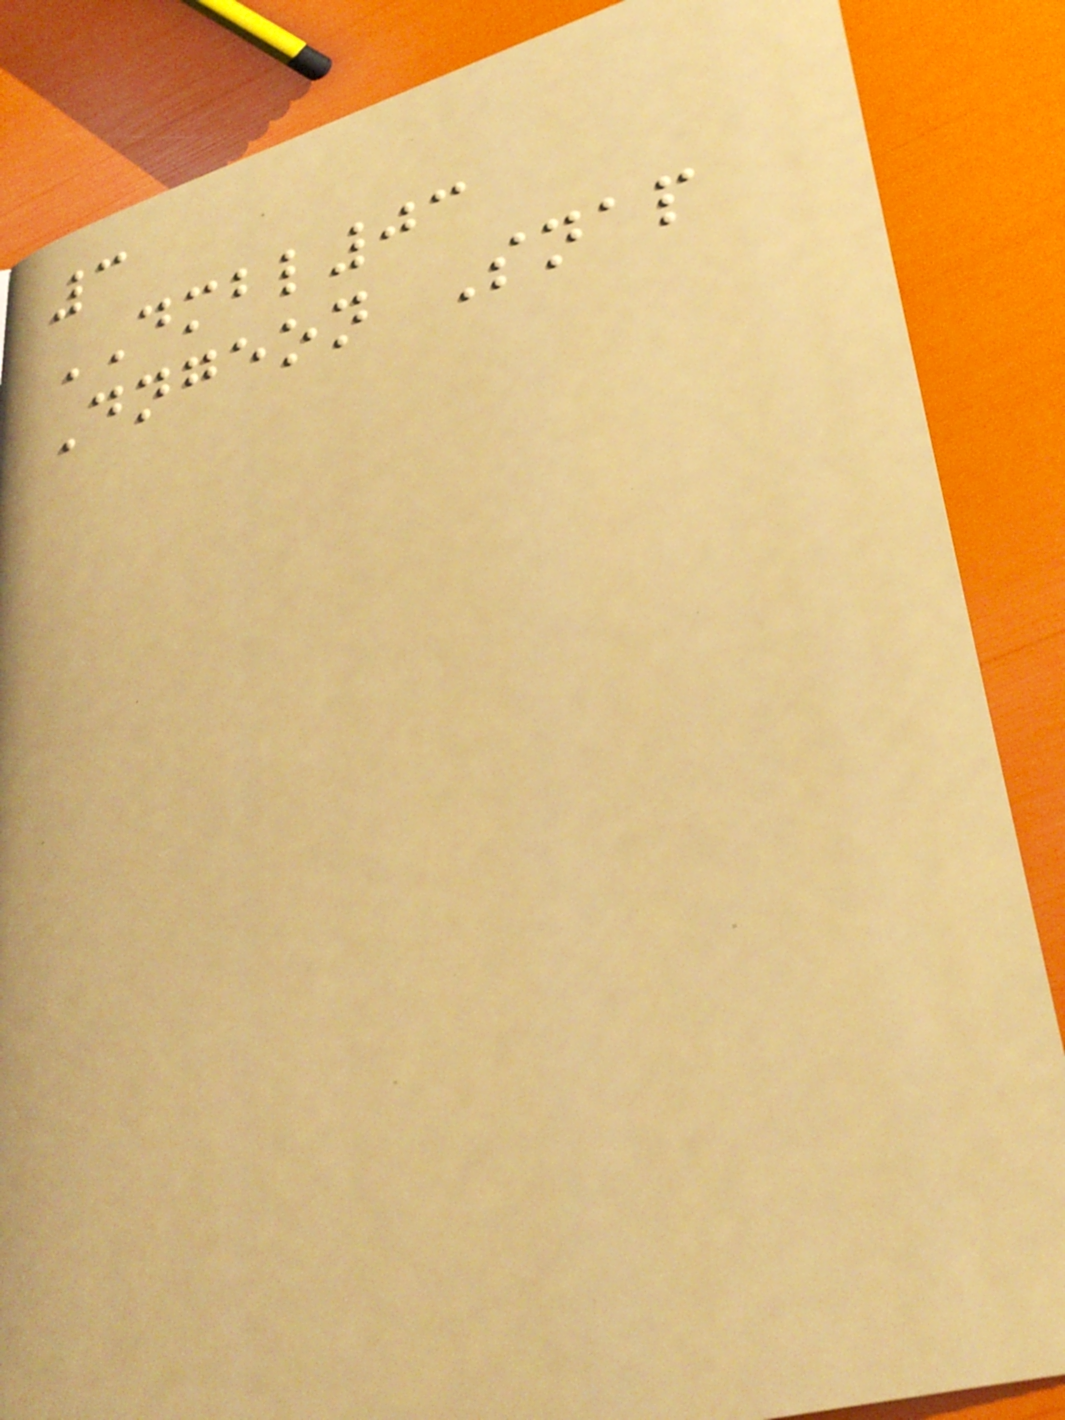3
DMBL03
Dngeon Snap
